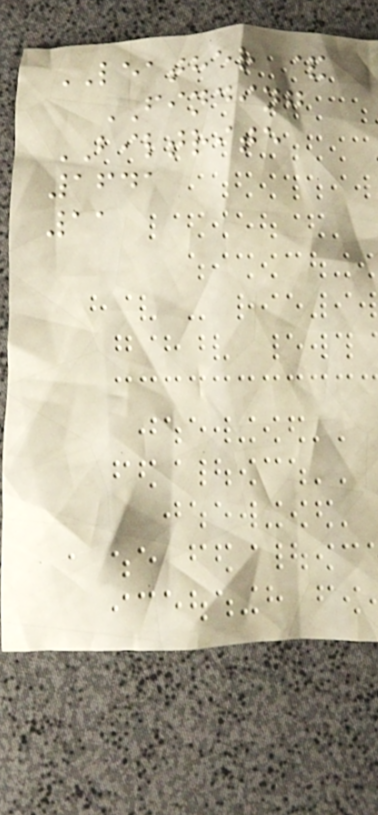LEATHER &
FINDING
BILTRITE
1641
11
